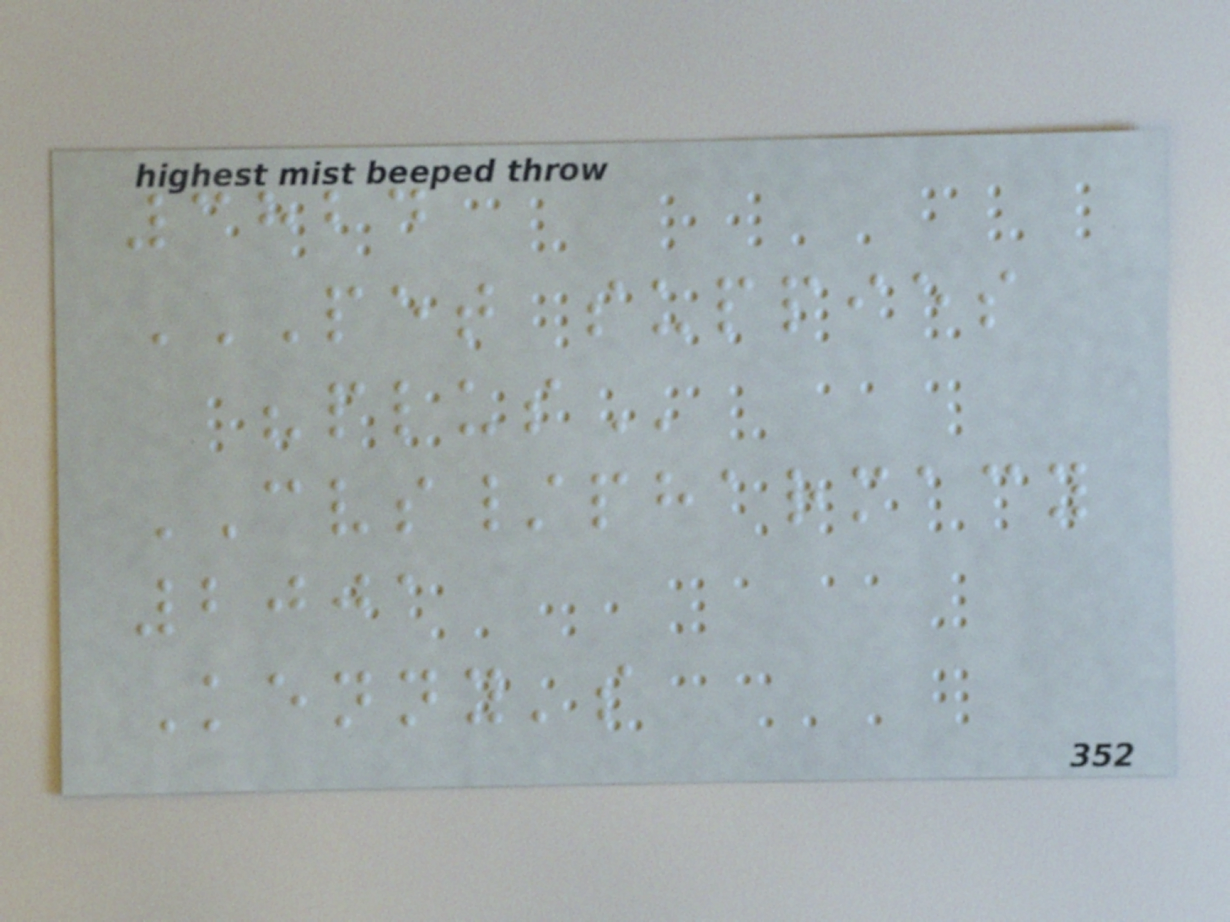3824
PET SUPPIES
"PLUS
CVS/pharmacy
2001
Kenny's
